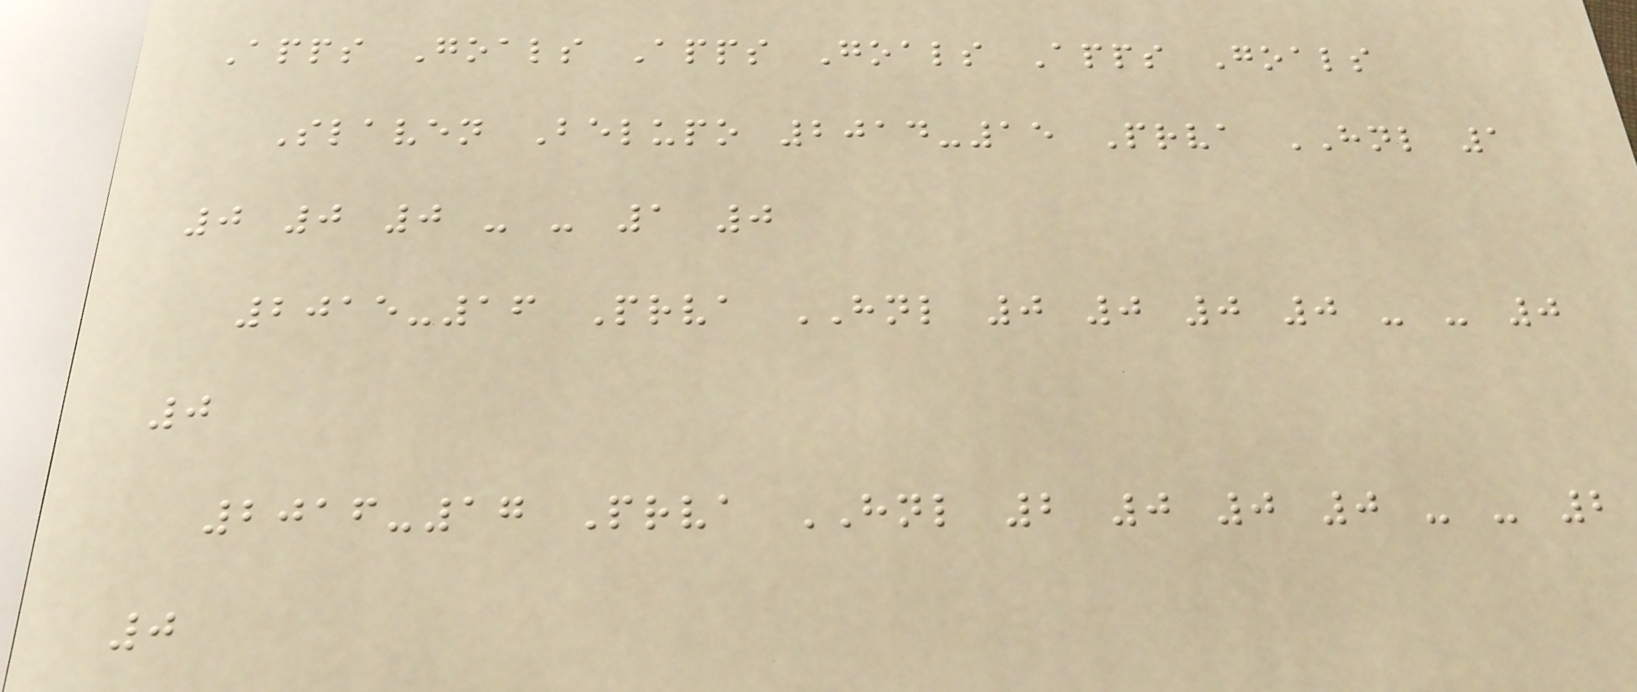Apps Goals Apps Goals Apps Goals
Slaven Belupo 2014-15 Prva HNL 1
0 0 0 - - 1 0
2015-16 Prva HNL 0 0 0 0 - - 0
0
2016-17 Prva HNL 2 0 0 0 - - 2
0
